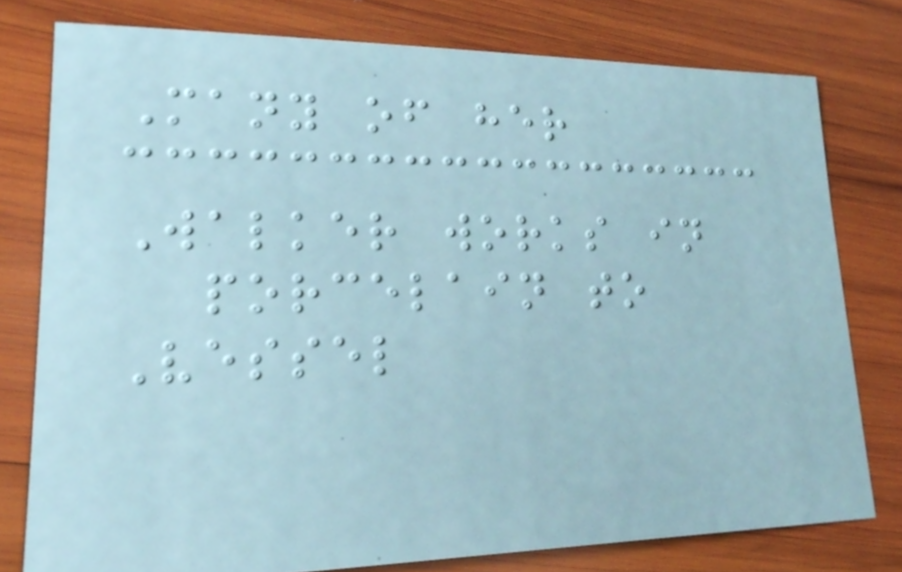Many of her
Walker works in
porcelain to
Vessel
